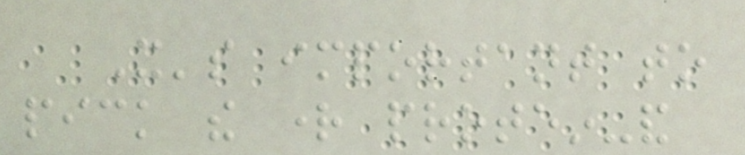It's important to
pick the right protein-and
